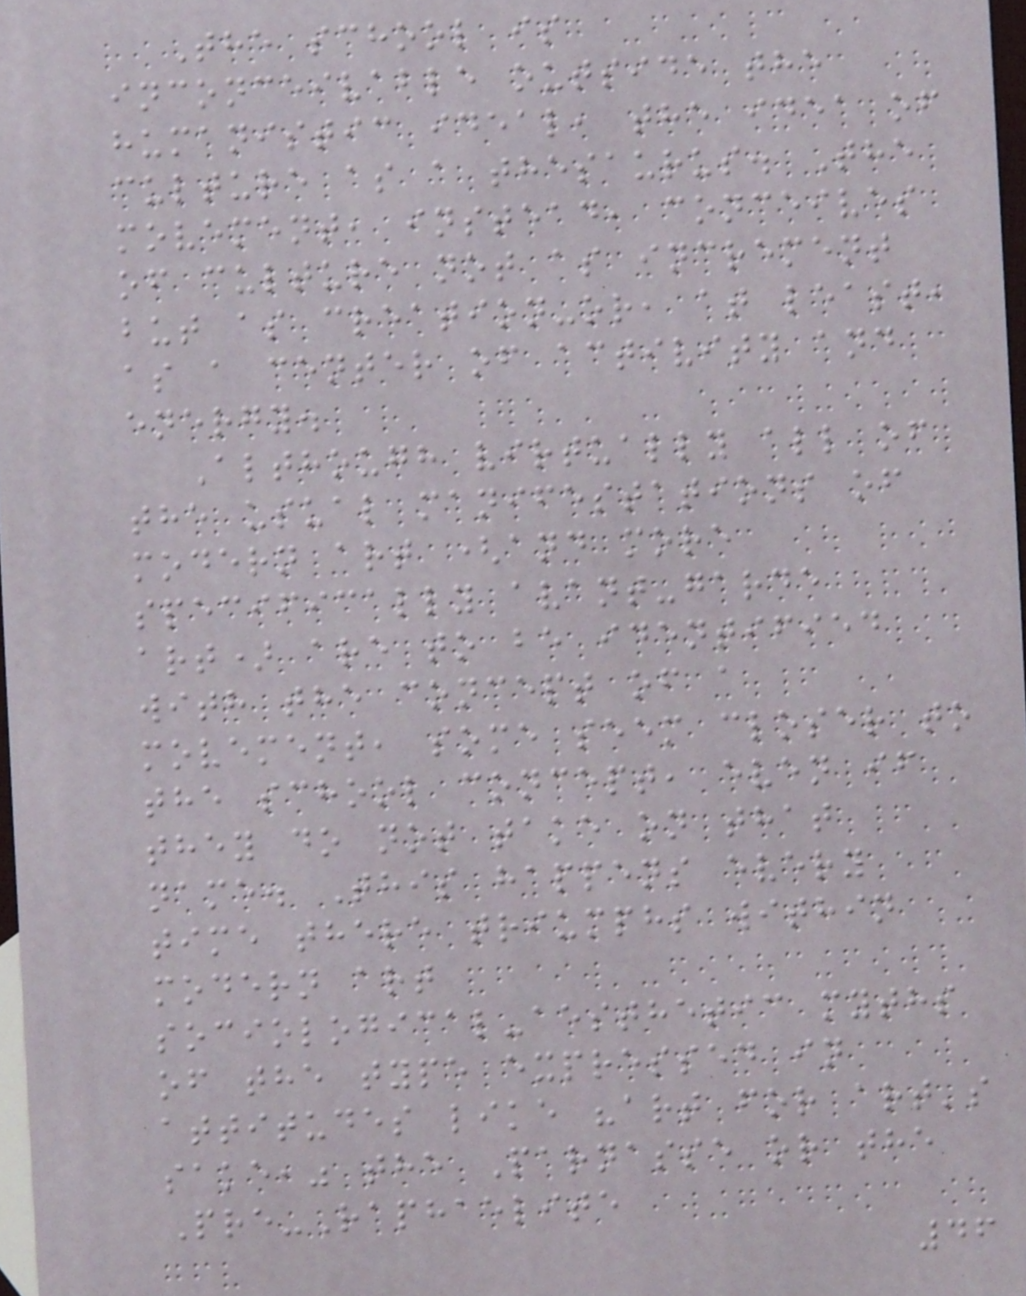The school is
inconceivable outside the
humanistic ideal, the idea of
culture as a thesaurus. The
movement, instead, conceives
of culture not as increment
but as creation-or, at least,
as a center of activity and
energy.
Although virtually all of
the usual manifestations of
modern art (and more
specifically avant-garde
art) are to be identified
with the concept of a
movement, some seem closer to
the school concept, even if
they do not take on that
name. This happens every
time there triumphs within
modern art
sociological-aesthetic myths
of the type expressed in
attitudes like "art for art's
sake," the Parnasse or the
Pre-Raphaelite
46
